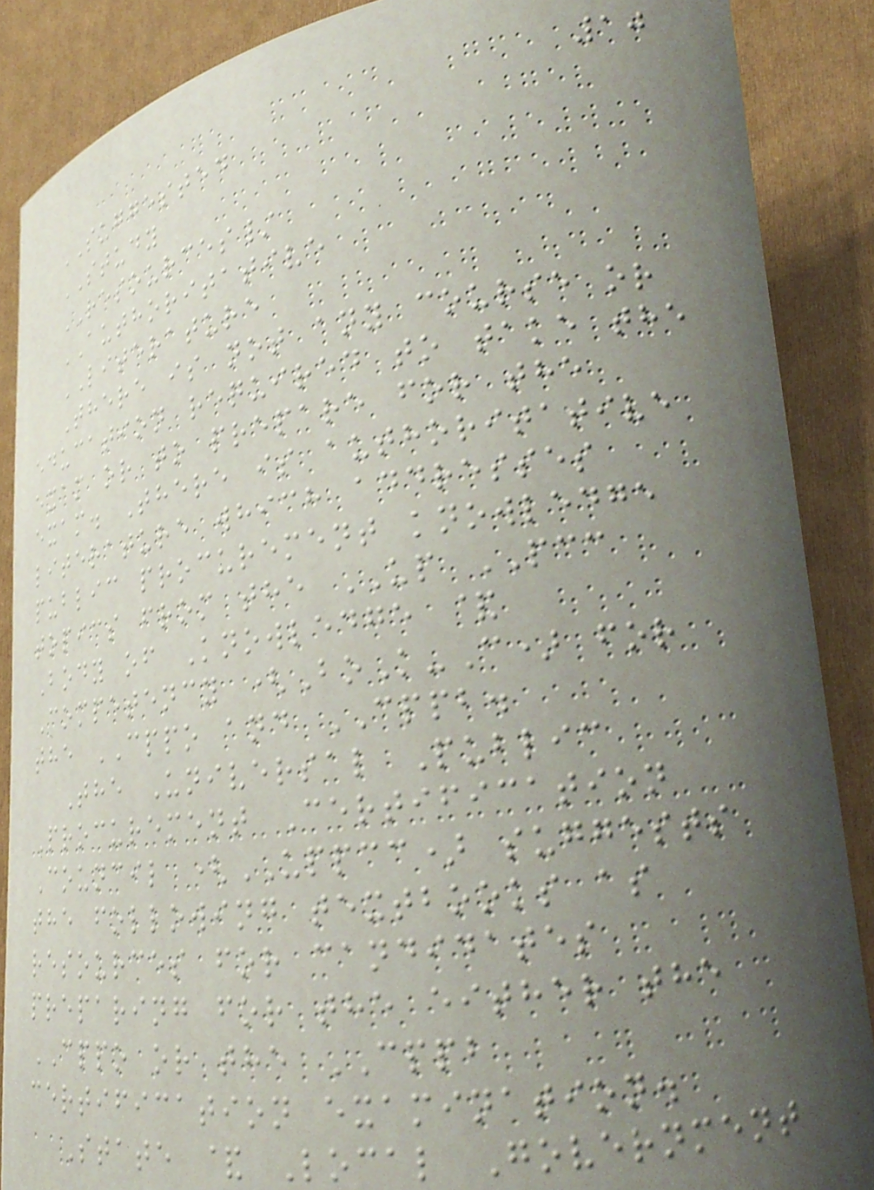10
SUGGESTED
STUDY
RESOURCES/
AUTHORITATIVE
LITERATURE
There is not any course or
education required to take the
exam or to prepare for the
exam. There is authoritative
literature which addresses
public procurement knowledge
topics from the UP PCC
Body of Knowledge &
Competency (BoK-C) for
the CPPO and CPPB.
The Universal Public
Procurement Certification
Council (UPPCC) suggests
the following textbooks as
resources for candidates
preparing for the either the
CPPO or the CPPB
certification examination.
State & Local Government
